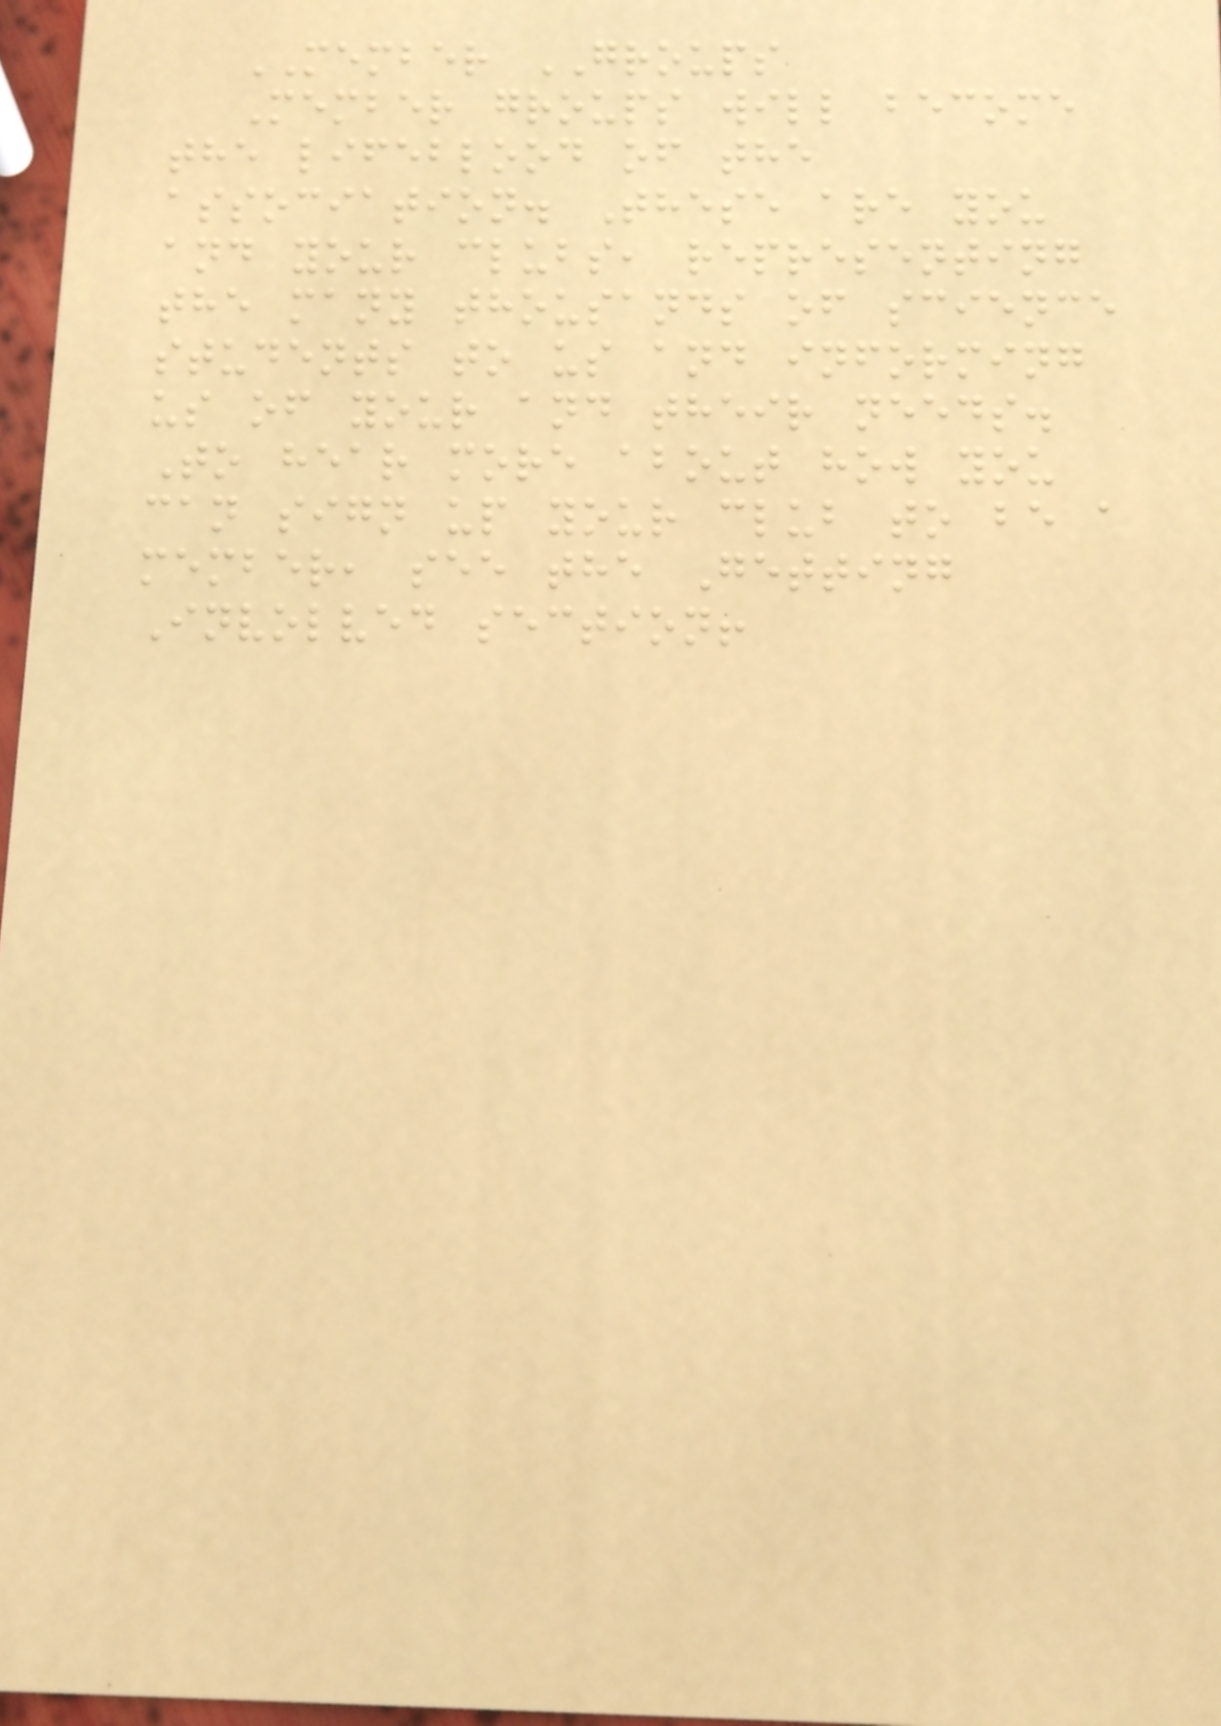MEMBER GROUPS
Member groups will become
the lifeblood of the
association. These are you
and your clubs, representing
the many thousands of science
students to us and informing
us of your and their needs.
To hear more about how you
can sign up your club to be a
member, see the Getting
Involved section!
